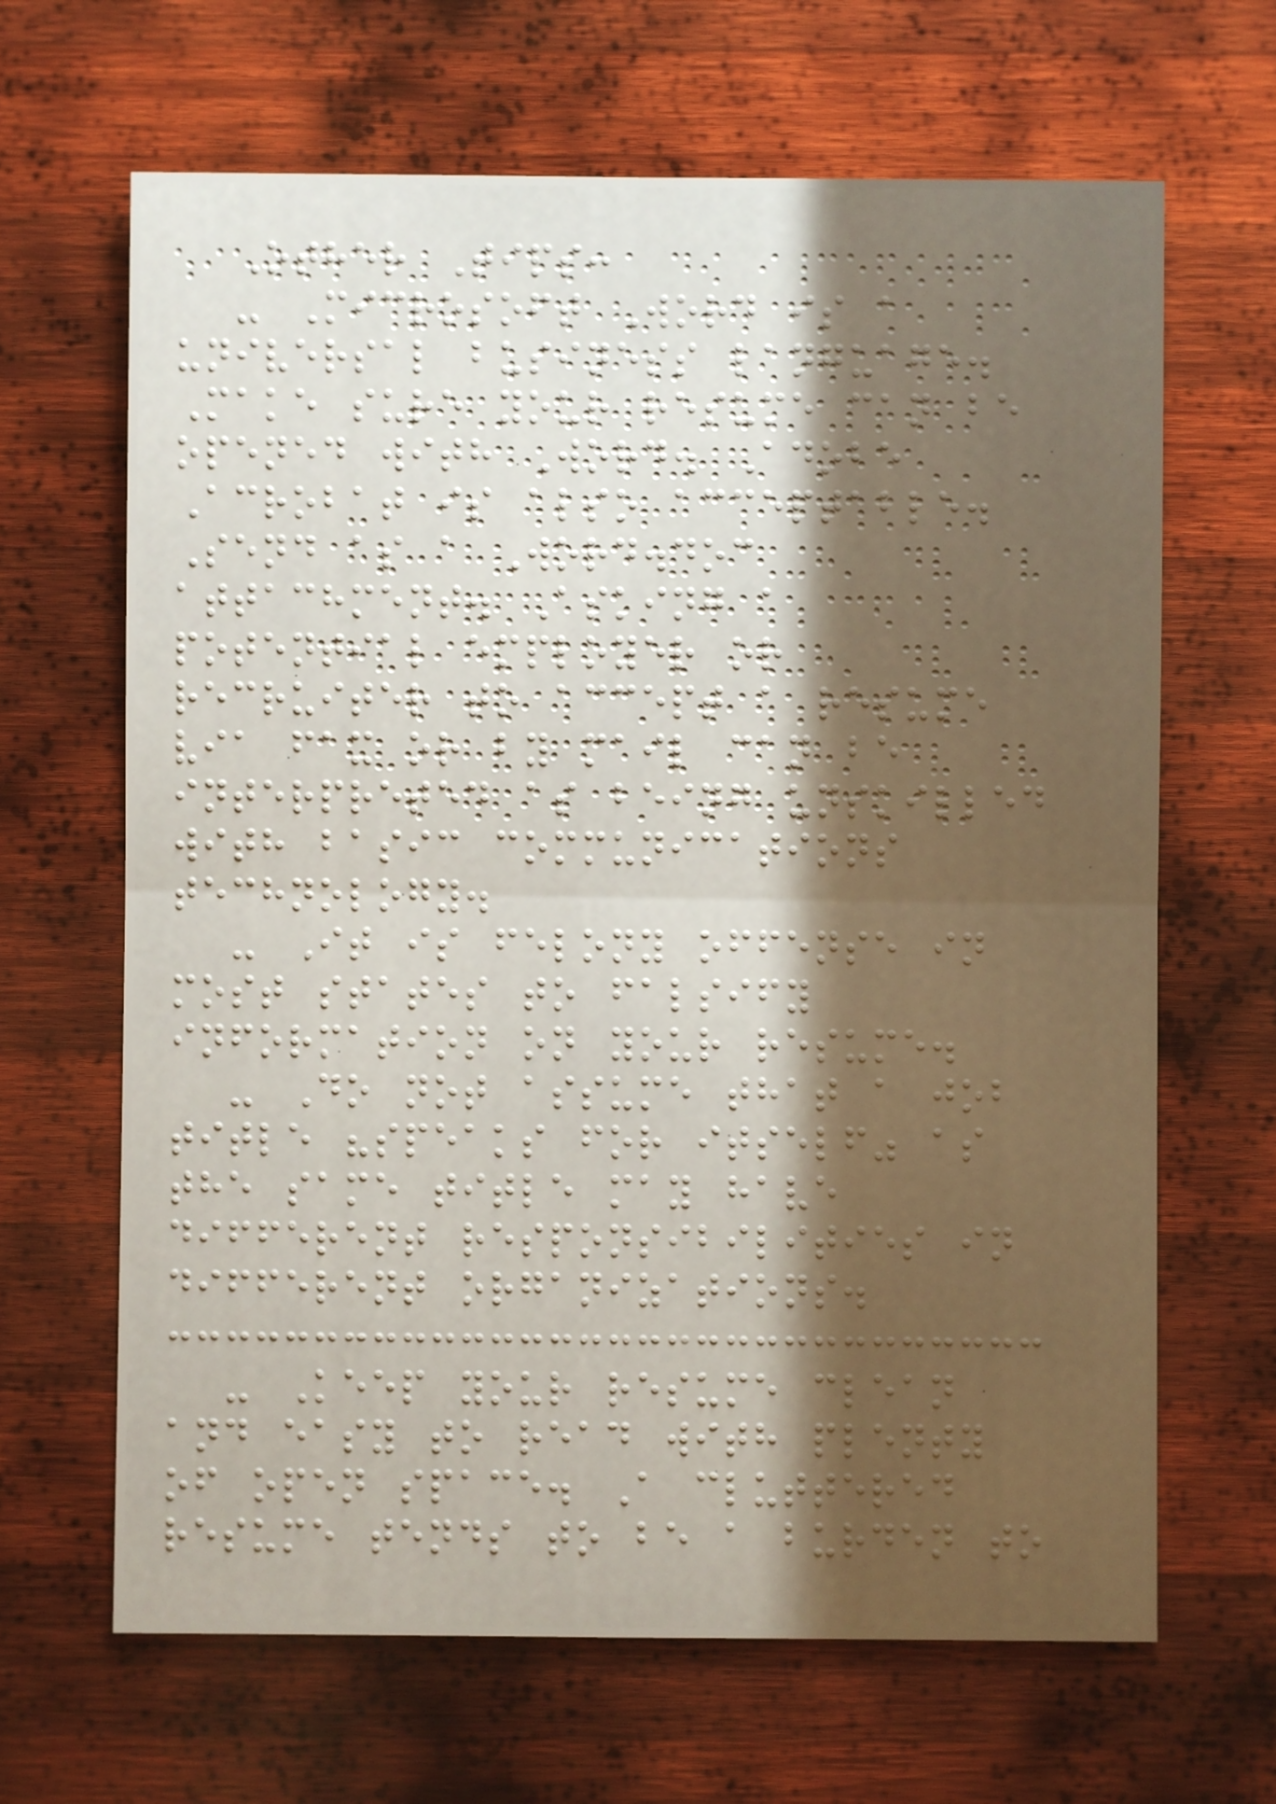Other Tips:
- Microsoft Word is a
universal business language.
Make sure your resume can be
opened with Word. Adobe
Acrobat is also acceptable.
Send as a Word.doc
attachment. Asking a
potential employer or
recruiter to accept a resume
via fax or by mail can be
interpreted as being unskilled
with basic communications
technology.
- It is felony offense in
most states to falsify
information on your resume.
- Do not assume that a job
title "speaks for itself" as
the same title may have
different responsibilities in
different organizations.
- Keep your resume clean
and easy to read with plenty
of open space. A cluttered
resume tends to be a burden to
